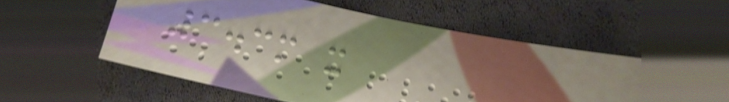3.3m x
